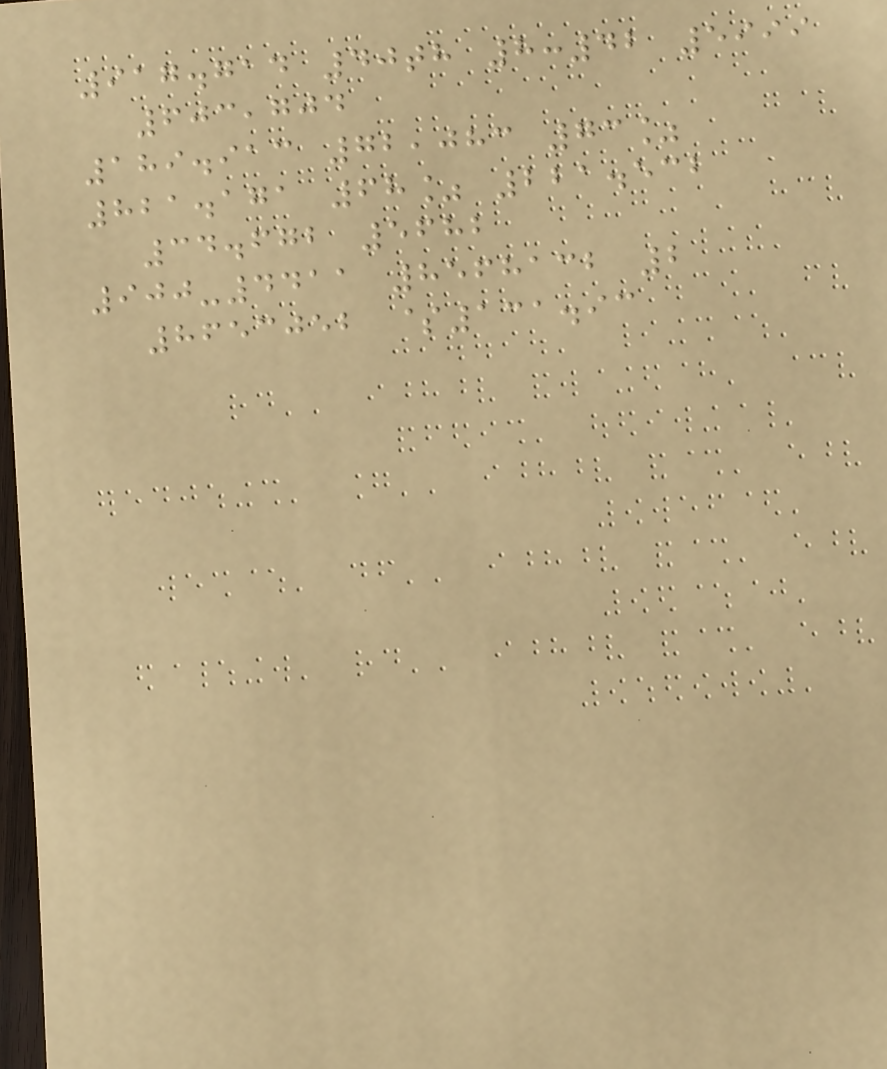917.714 40th 8:42 5999
603,704
189.913 72,083 73%
821.171 68% 221.532
34.672 5682
900-4411 8568132 2
8653052 $131.93
